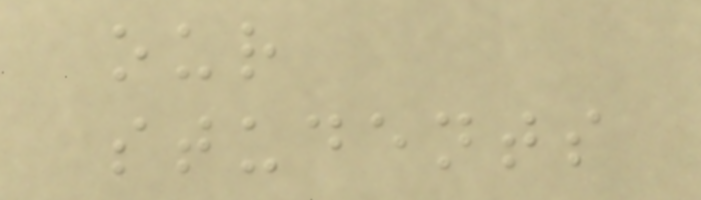our
students
